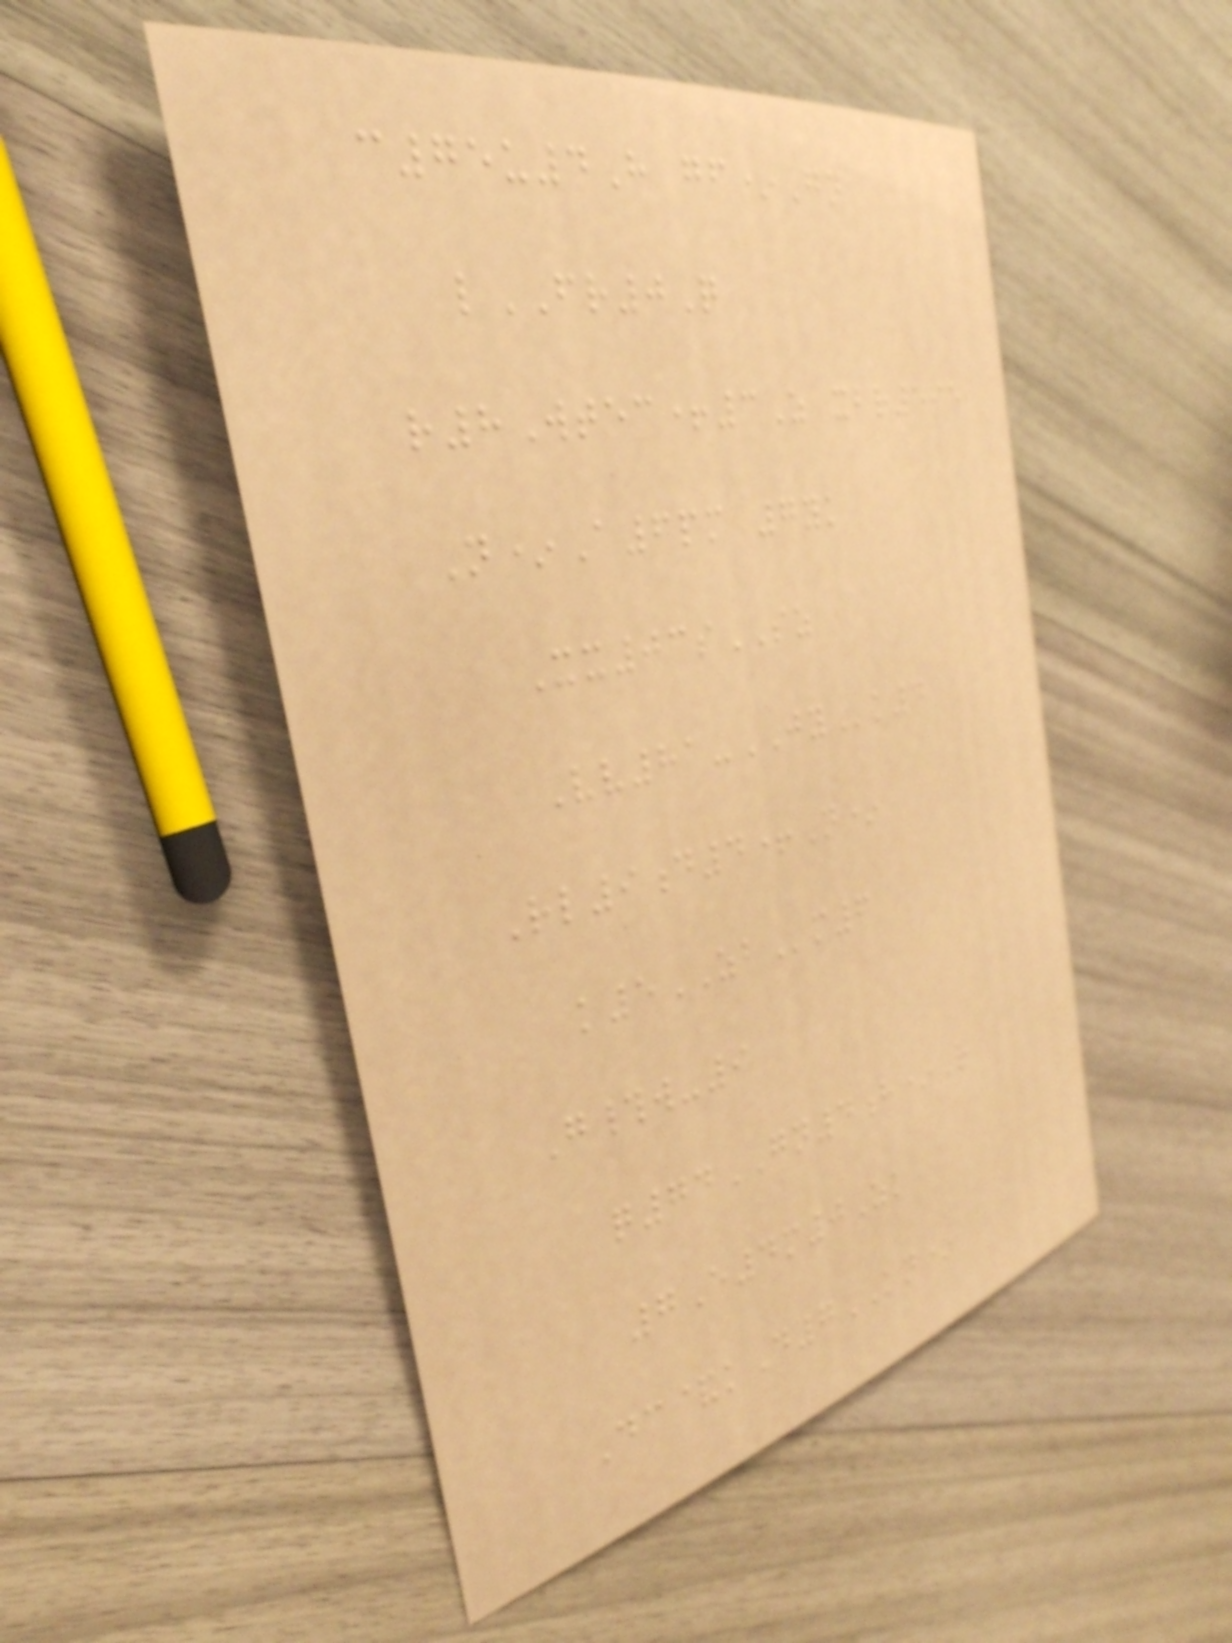c75u4H gf*Gn
lFR0Q
r8Wtec+3Z xbr595
N*A6pm 7yk
Xx03sSZ
Vv81-JYk4
Rl9d4+N*
k5ZBm6
G#w-9
q74GN4h*R
7E4m0Zk
Dc&kD7KN*
